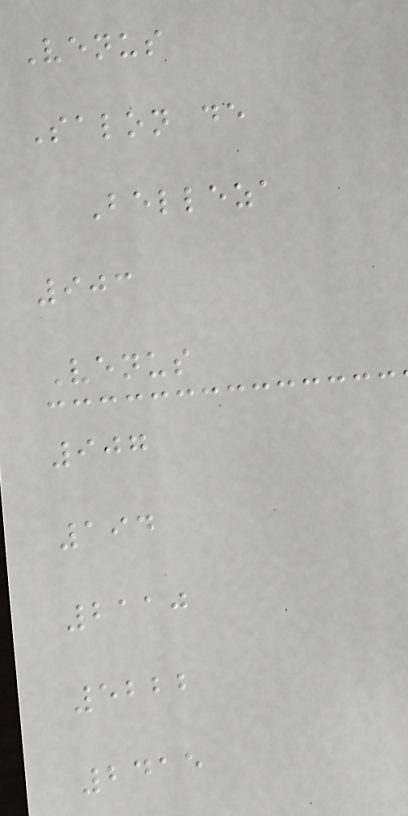Venus
Salon de
Belleza
903
Venus
907
194
2110
5222
2415
